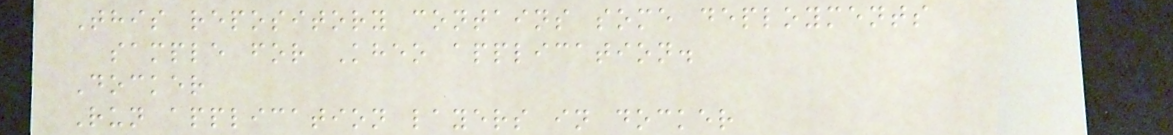This repository contains some deployments
sample for Kheo application.
Docker
Run application layers in docker
